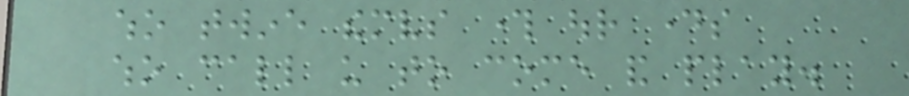who twine themselves through our days
who call us to come and play.
